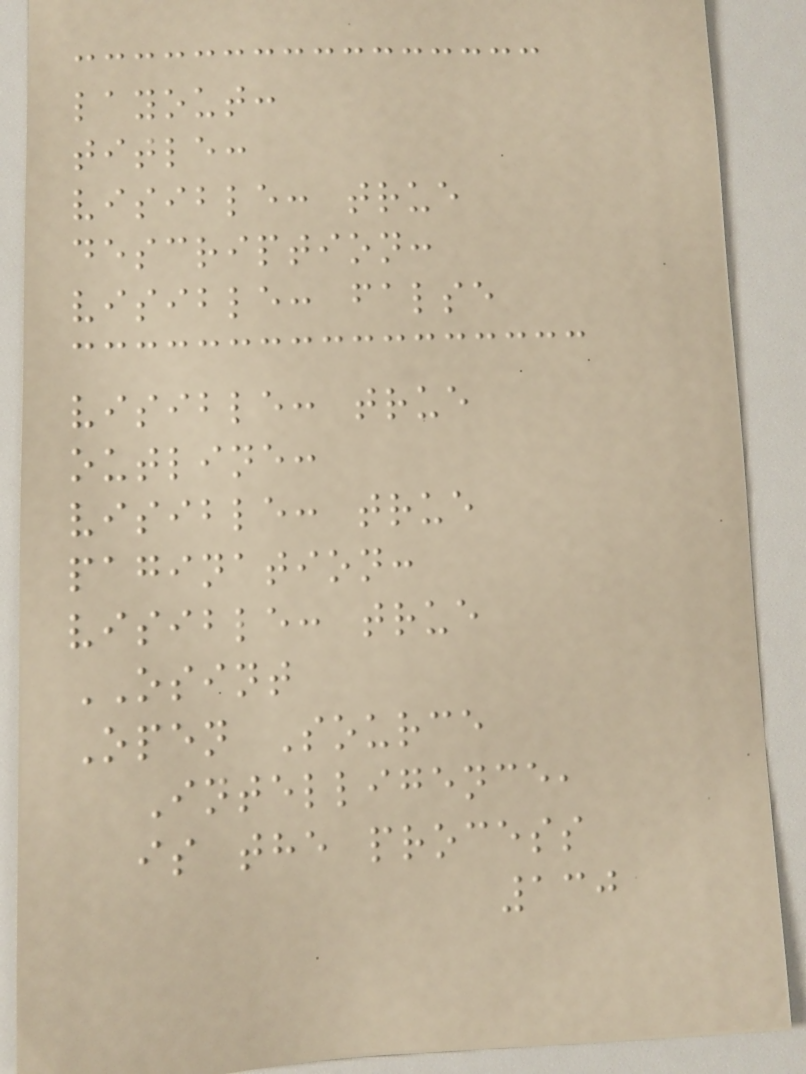layout:
title:
visible: true
description:
visible: false
visible: true
outline:
visible: true
pagination:
visible: true
OSINT
Open Source
Intelligence,
is the process
130
